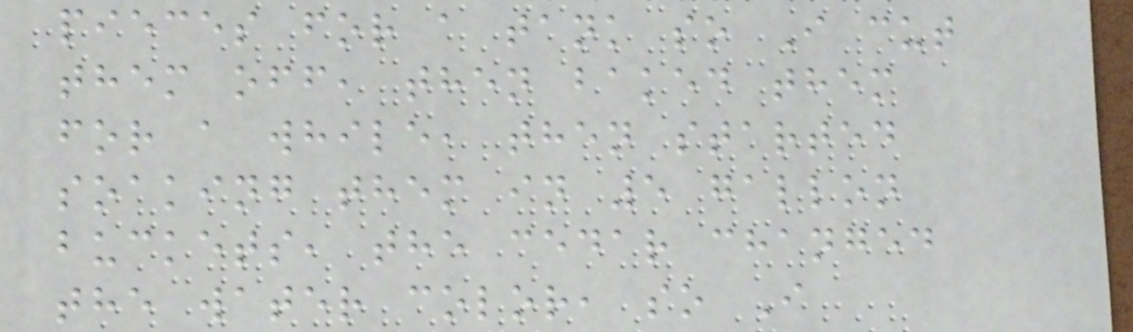pieces for a tank so I cut
them off, then baked them
for a while, then started
soaking them in 5 gallon
buckets, the cedar changed
the water color, so I
